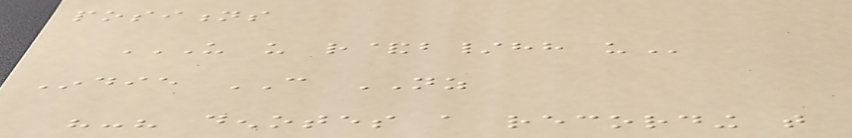positions
US US R&B/HH US
Indie CAN NZ
"-" denotes a recording that
